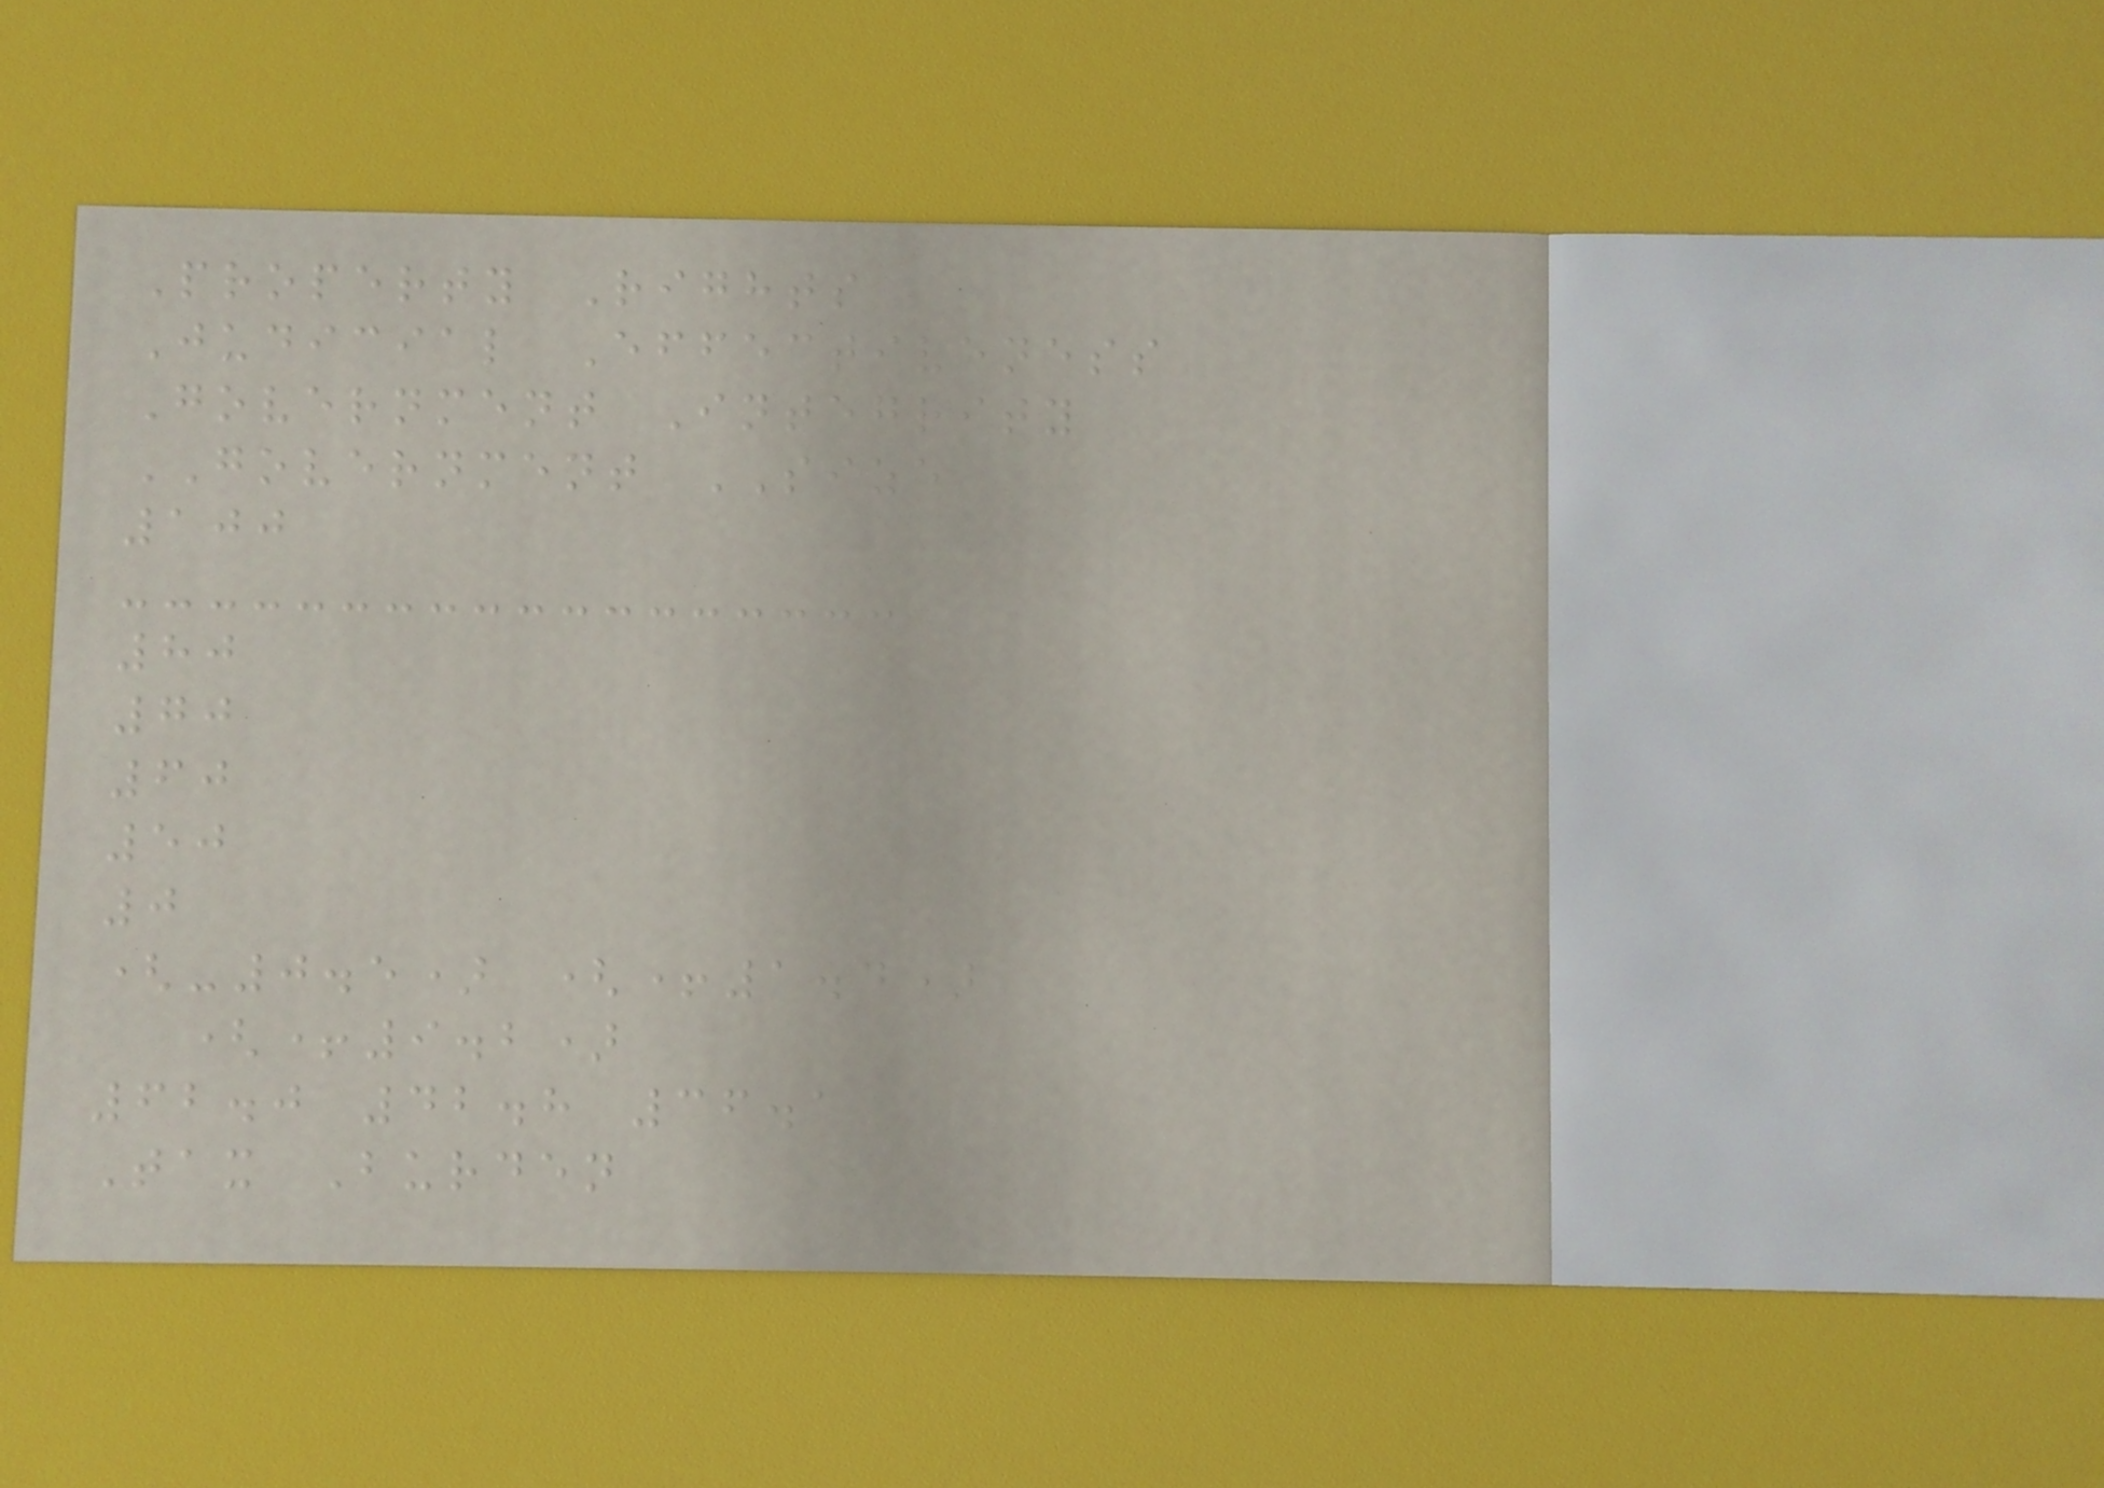Property Rights
Judicial Effectiveness
Government Integrity
GOVERNMENT SIZE
100
80
70
60
50
0
(-0.5) (+1.4)
(+9.2)
62.0 42.8 36.1
Tax Burden
